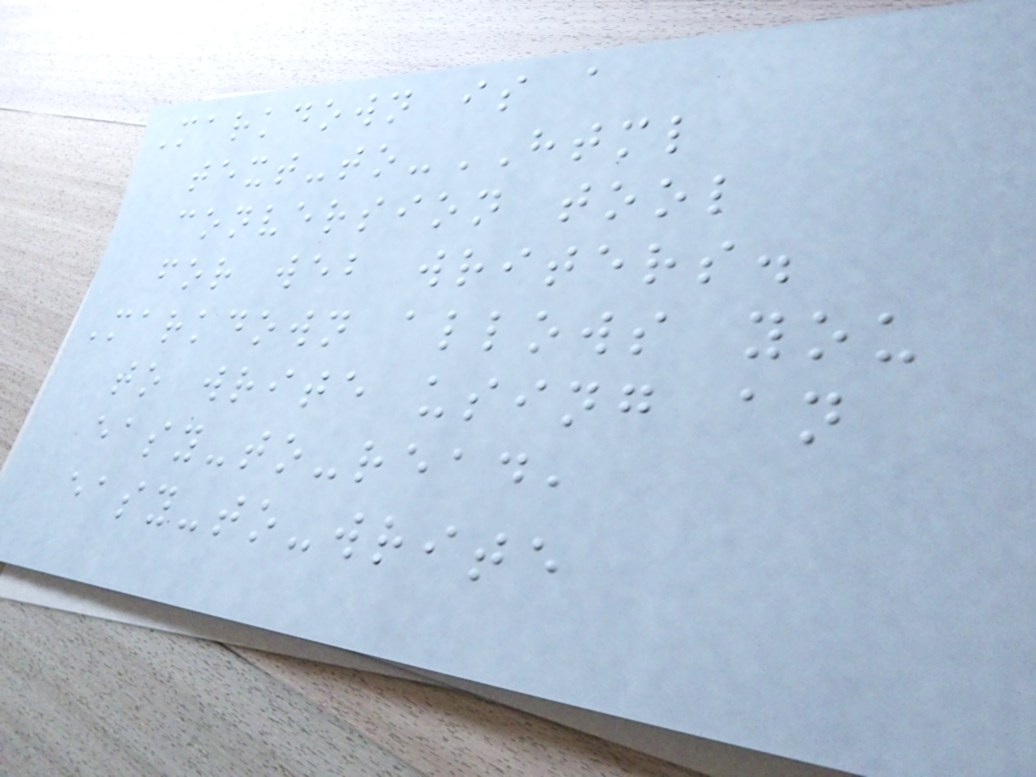Markdown is a
text-to-HTML
conversion tool
for web writers.
Markdown allows you
to write using an
easy-to-read,
easy-to-write
